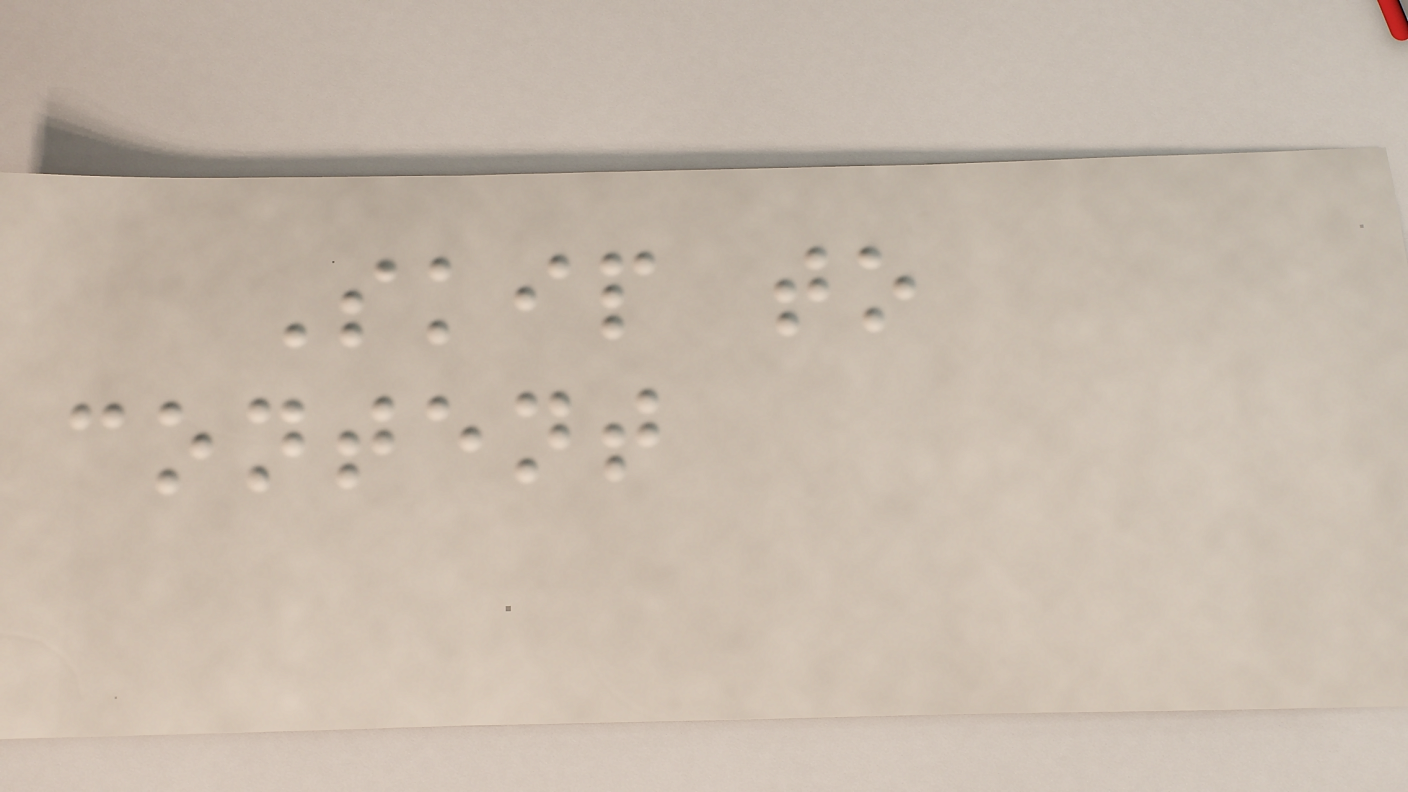Skip to
content
